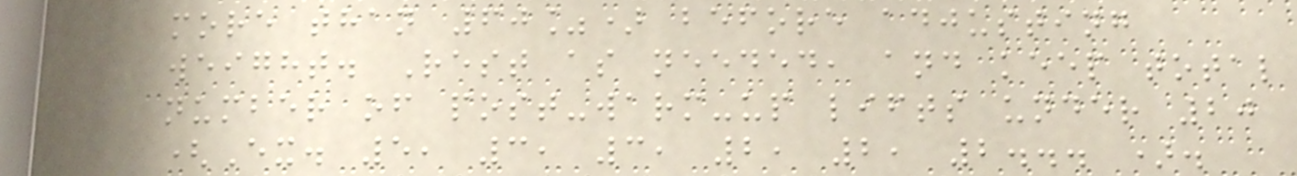more than 60%) before adjusting
weight. Rest as needed, and keep total
number of post-warm-up lifts under 20
(Ex. 5, 3, 3, 2, 2, 2... ).
